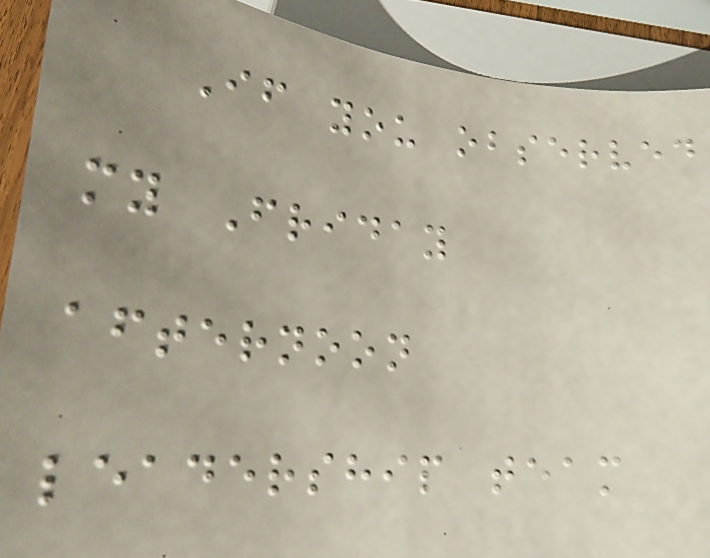If you observed
my Friday
afternoon
leadership team
